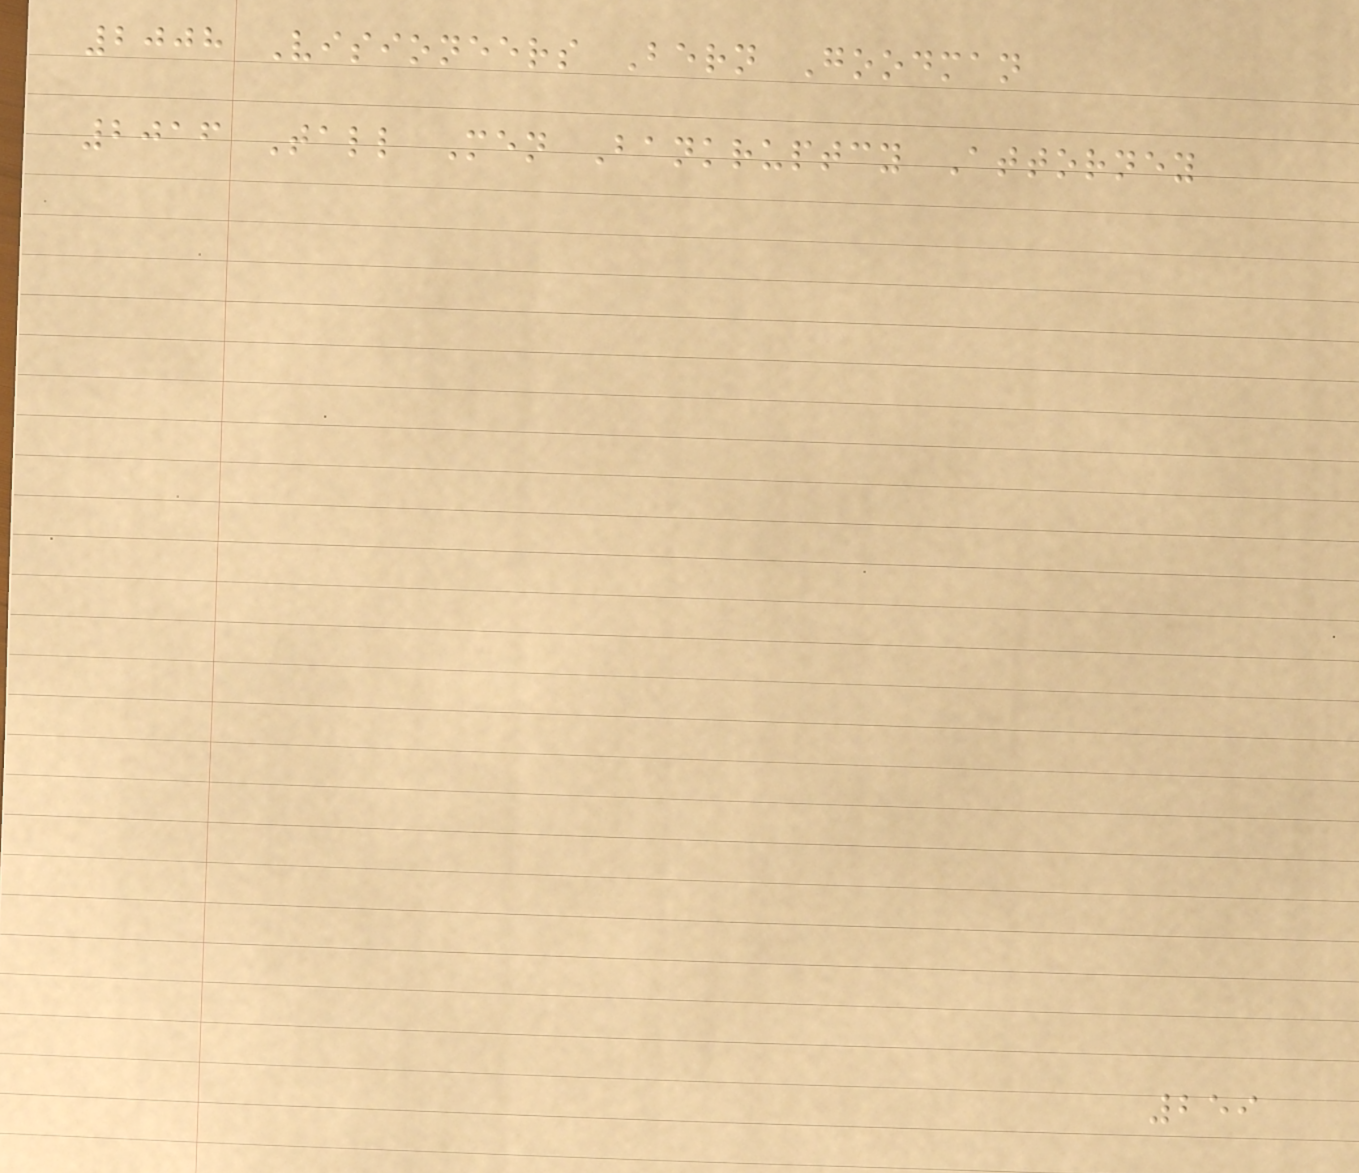2008 Visioneers Bern Goodman
2016 Tall Men Bankruptcy Attorney
259
